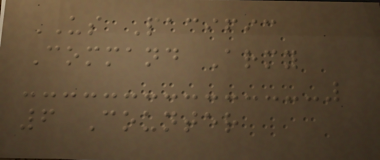US Pacific
Command Army
6 Counter
